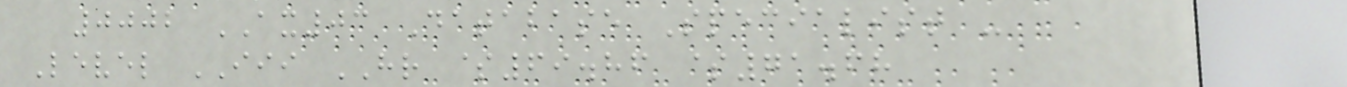0002 AX03 Database Specialist -
Level III HR $69.86 $71.68
